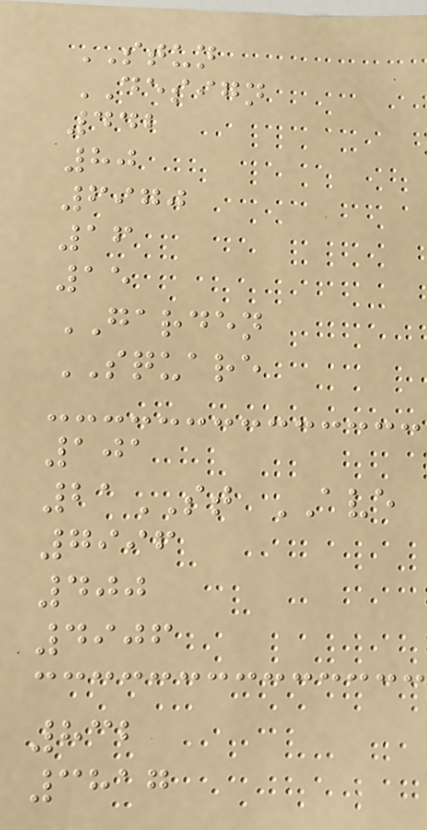STUN
DESIGN
442
80
6970
16
15
GARDEN
SQUARE
101
21ST AVE
7996
400
4906
832
3817
